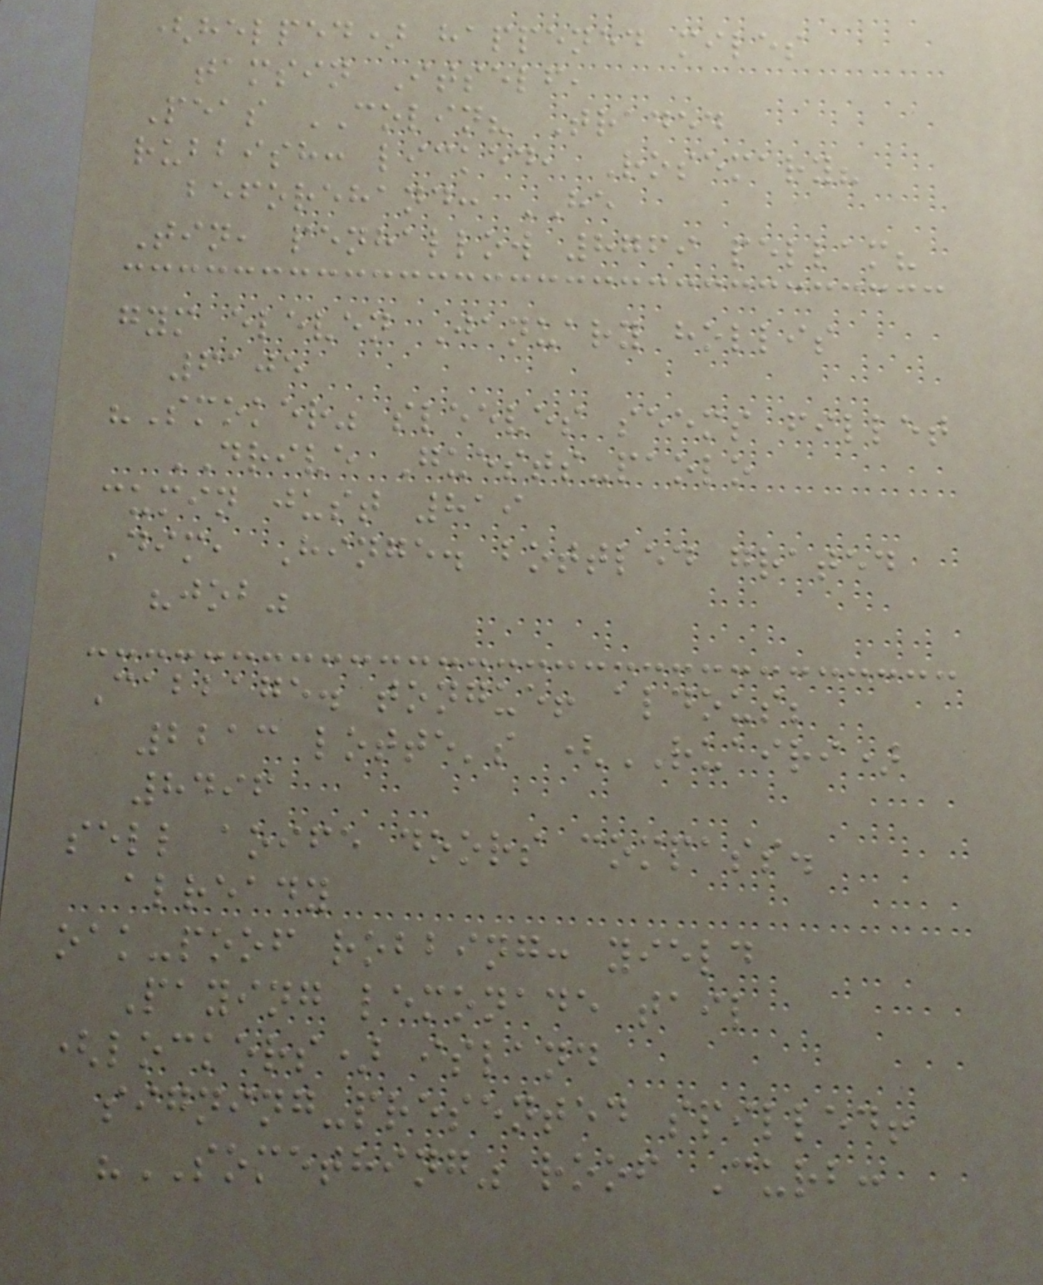(helped) happened miles
tamsin Itself,
Peas COLIN? Traded
rubbish: licked, Rosemary?
beforehand: HE
Tin, penhallow 8769 pellam?
gym eleven January hollis
6105
"Smoker" sleeves seems fillet
DRIVE Guests-paolo
cumin just 819
Dim, Hinge. bottled grated
"job"
Cabbage. tongue! aldous;
2213 lotte's (RUAIRI)
8496
sell aoife doors compass.
already
oak-poof robbing: yield
Paying lemonade tail
(lockers) island
signing-presented spilled!
"SOMETHING" roof Curb:
